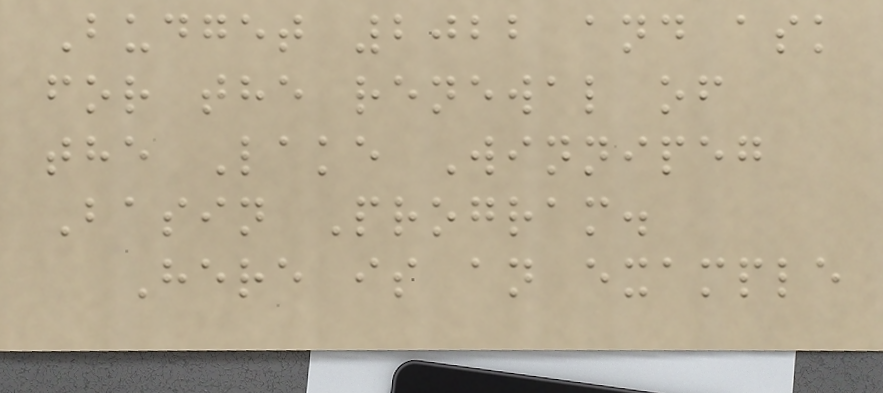Budget 2022 and ask
for the renewal of
the Lake Winnipeg
Basin Program.
Here is an example
